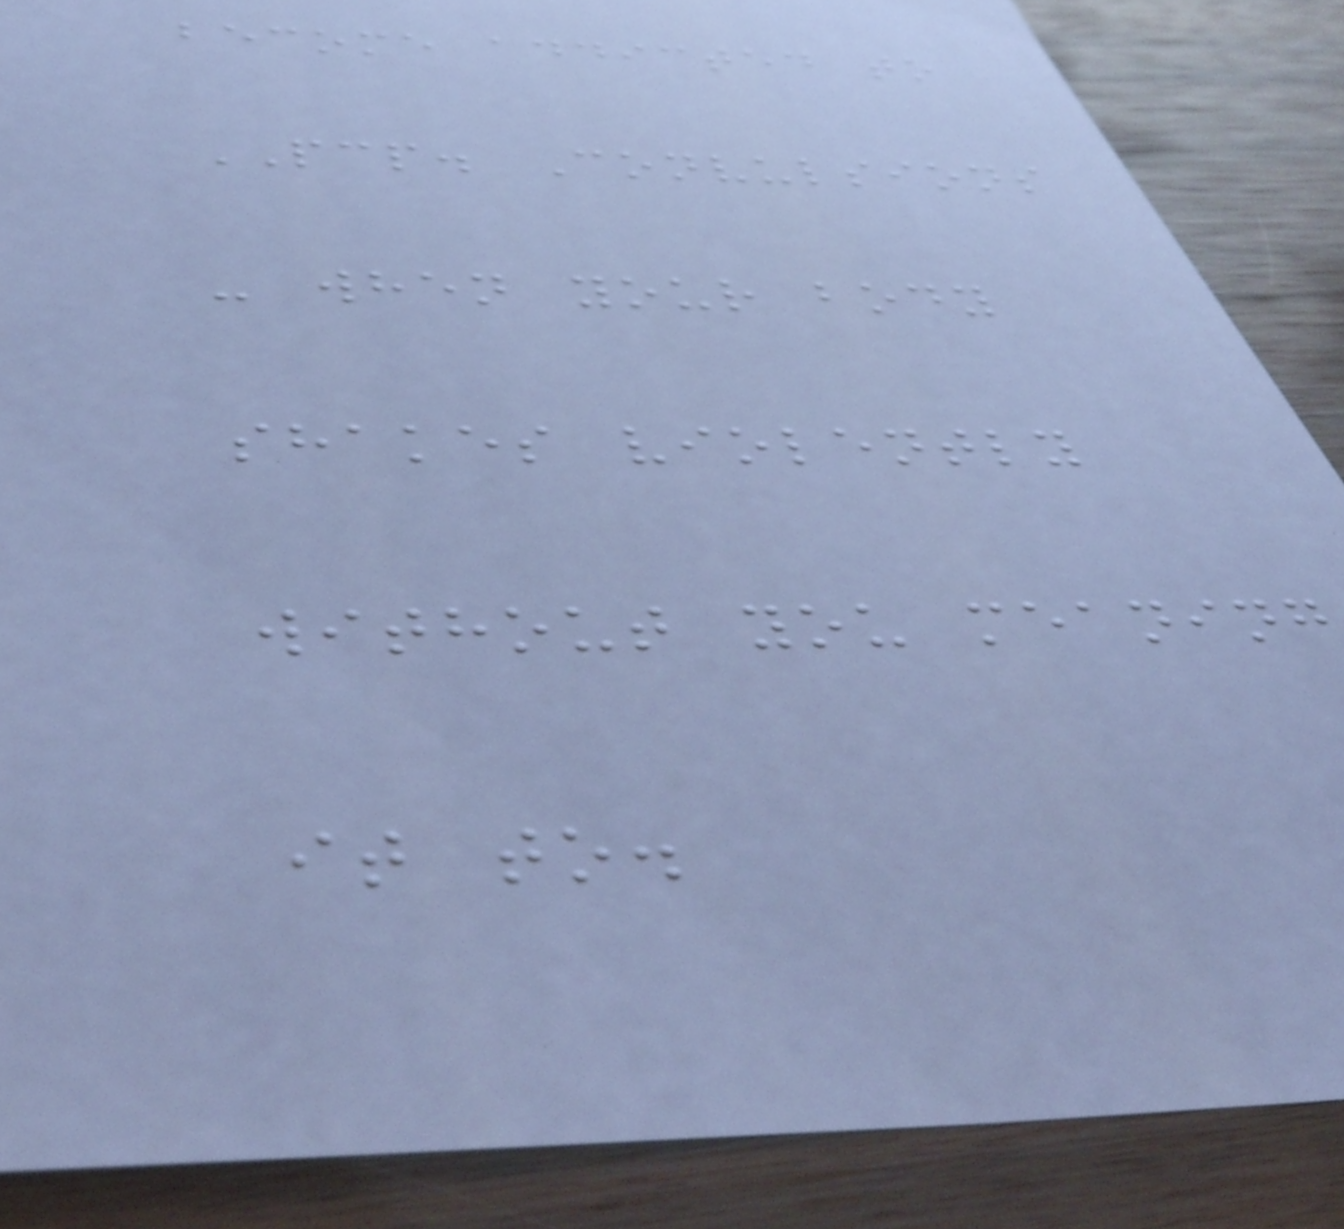become addicted to
PCP. Convulsions
- when your body
shakes violently
without you meaning
it to.
